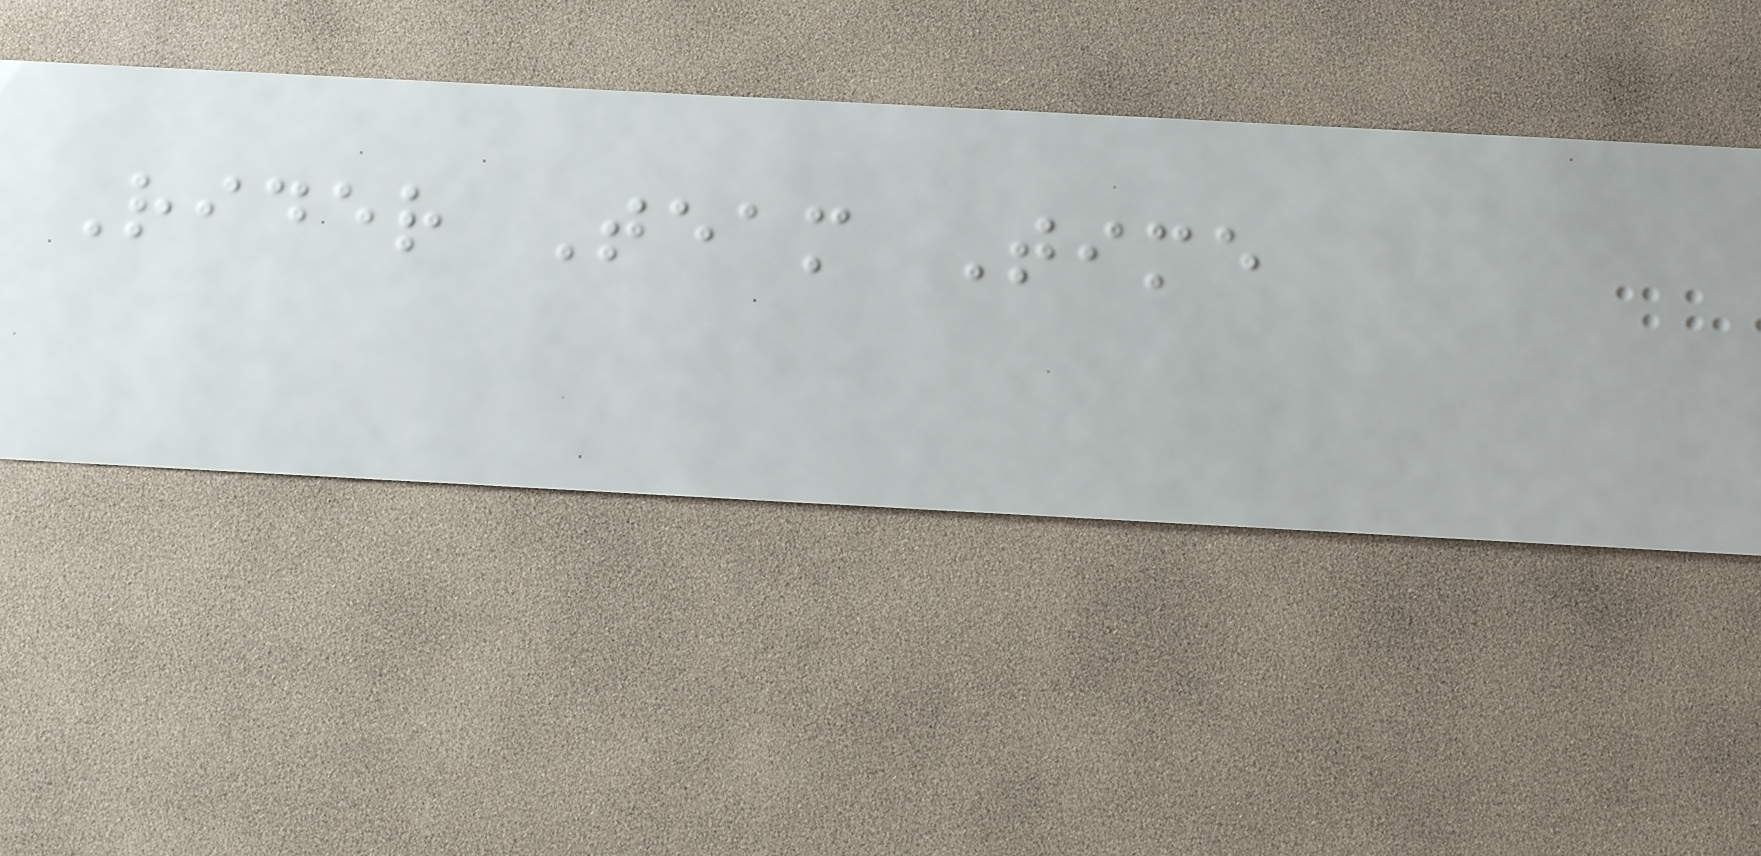Rider Team Time
